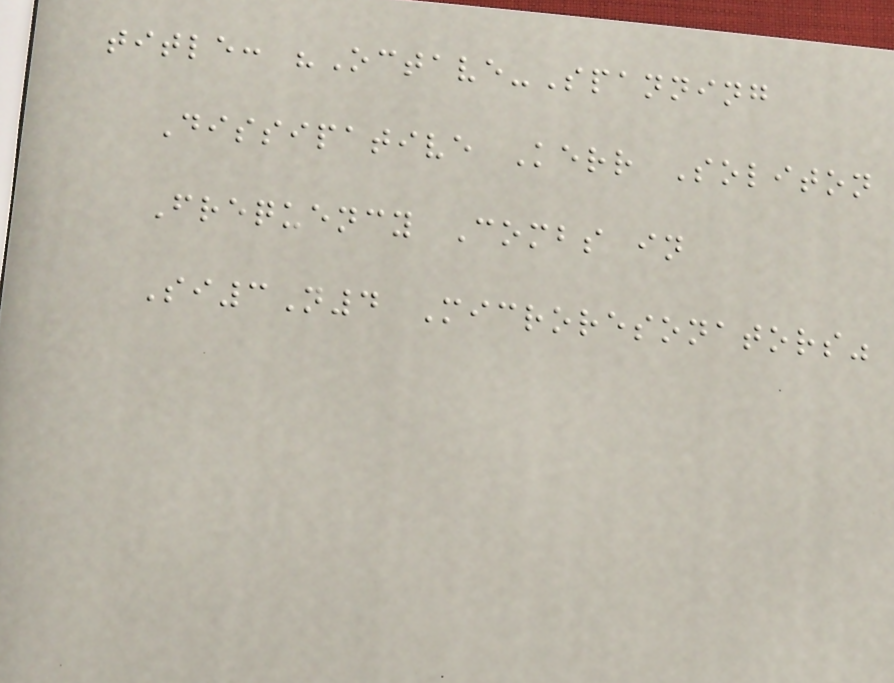title: "Octave-Spanning
Dissipative Kerr Soliton
Frequency Combs in
Si3N4 Microresonators"
